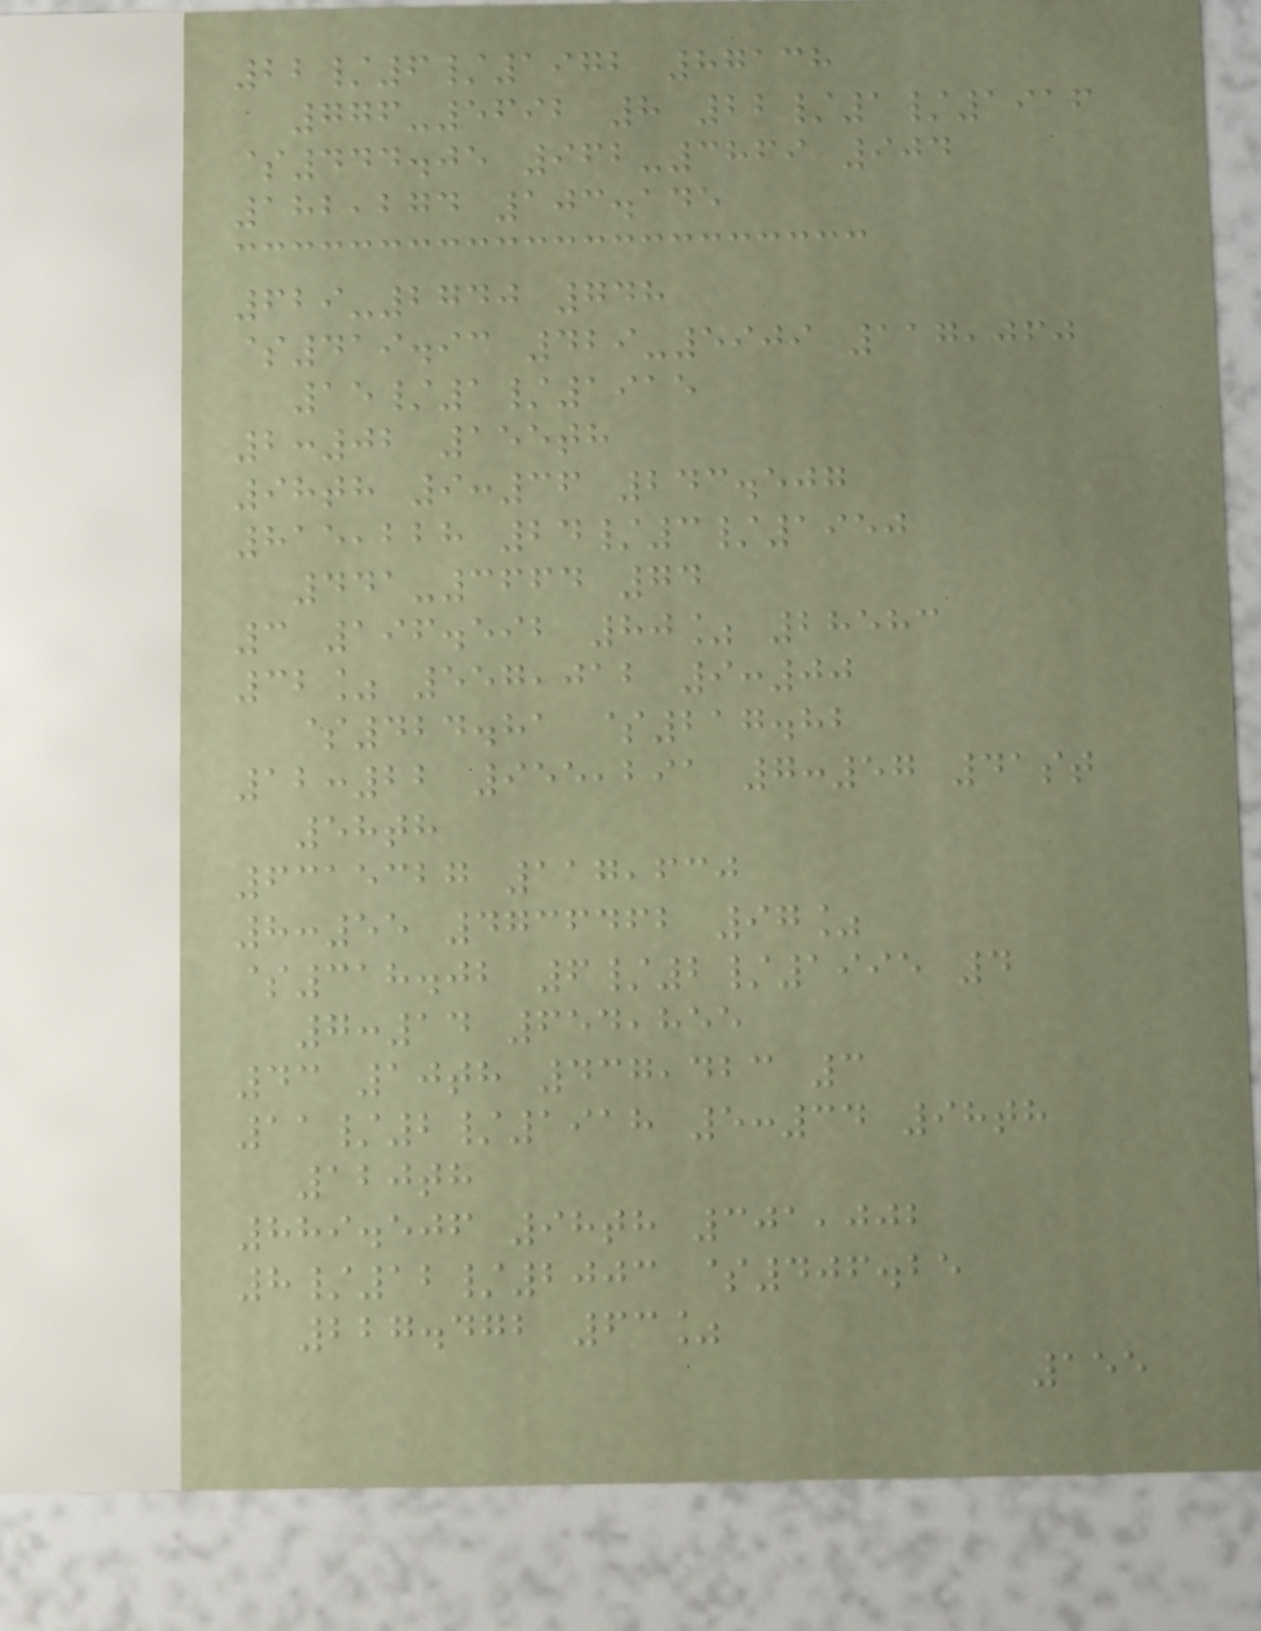22/6/1972 87138
776-5692 8 22/1/1916
$444.05 962-3869 904
182,274 103.145
629-2740 748
$419.93 429-5909 117,060
15/1/1915
2:02 155th
98th 9:36 243.507
815,228 24/3/1950
441-3664 74
3 196.592 80% 28583
32% 557,012 9:00
$424.81 $217.82
12:22 955,291 7:57 41st
58th
6315327 117,630
8:55 4736462 97%
$318.02 6/2/1995 4
7:14 654,855
43 10th 437,423 3
11/2/1918 5:34 98th
120th
889.506 98th 301,002
8/12/2003 $406.25
227.472 63%
155
